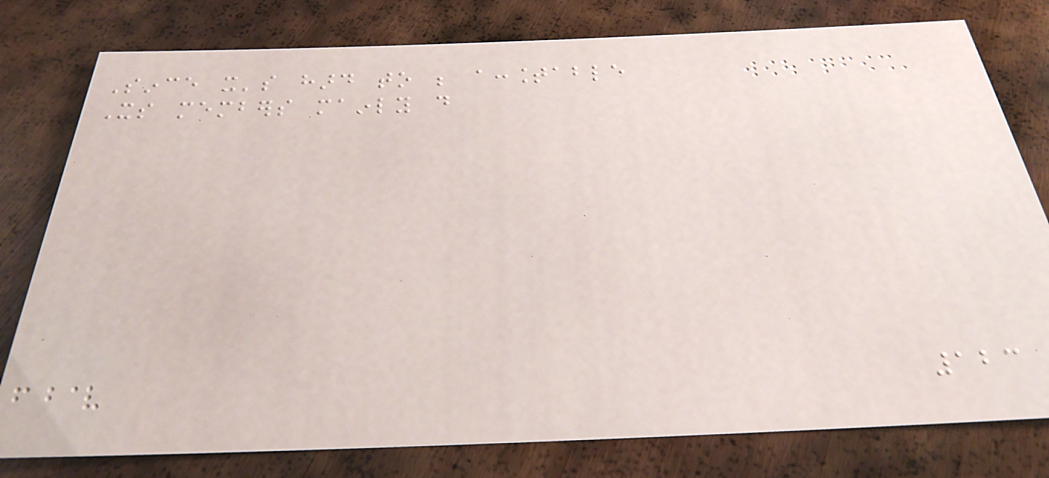Since it's hard to be accountable
Its members mainly do
123
